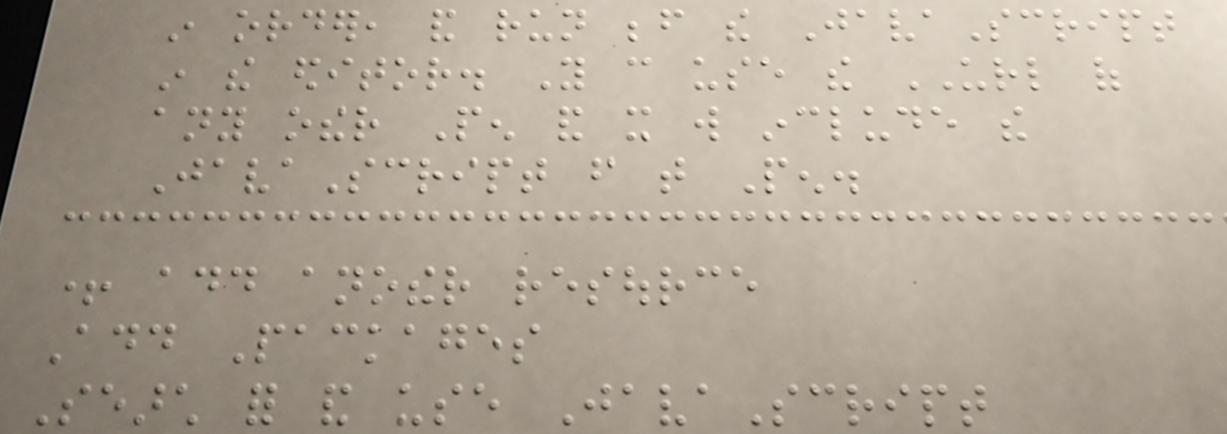in order, and run before the JavaScript
in the editor. You can use the URL of
any other Pen and it will include the
JavaScript from that Pen.
+ add another resource
Add Packages
Search for and use JavaScript
